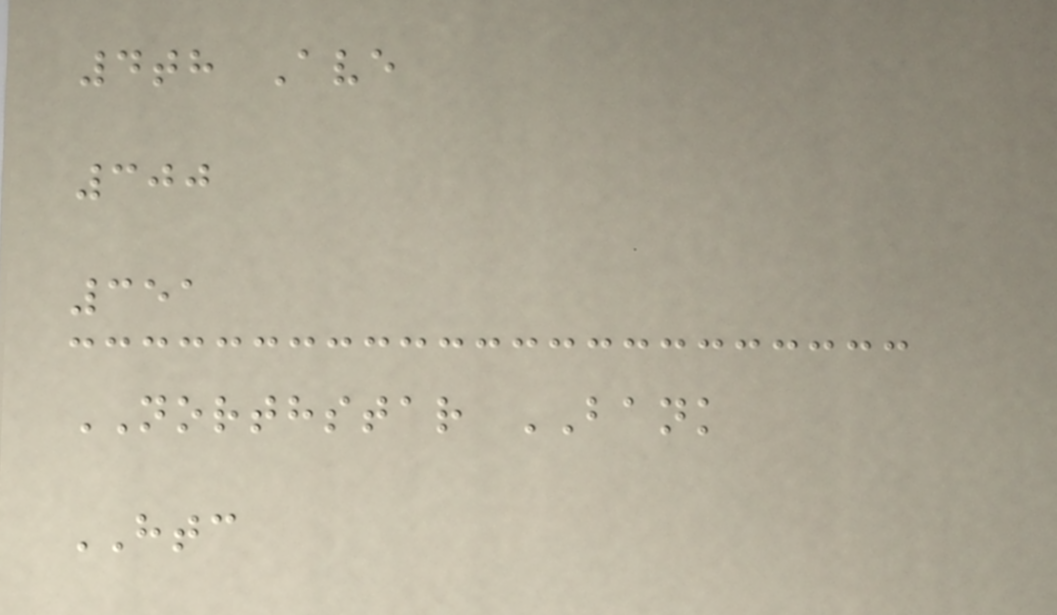4th Ave
300
351
NORTHSTAR BANK
HTC
